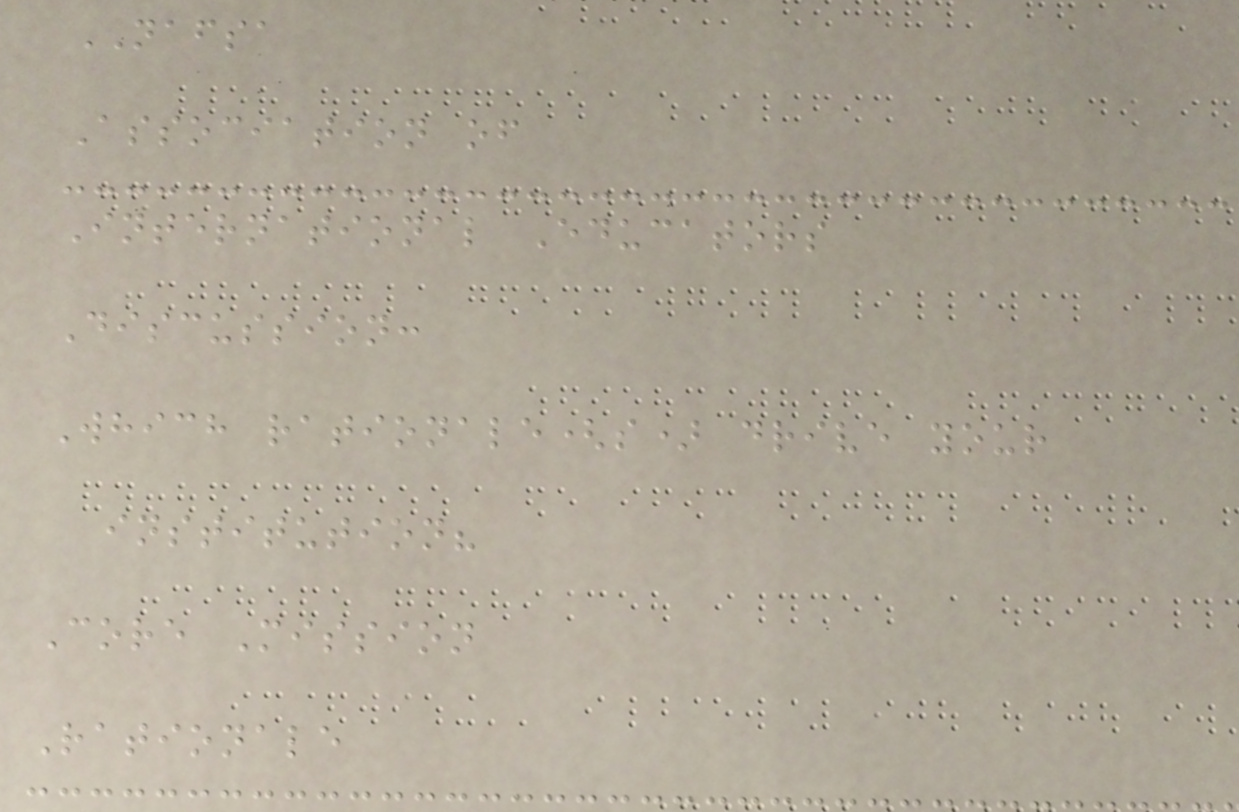NAFSA
Association of
International Educators
Discussion:
Which rationale(s) drive your
institution?
Core Mission
Rationale
